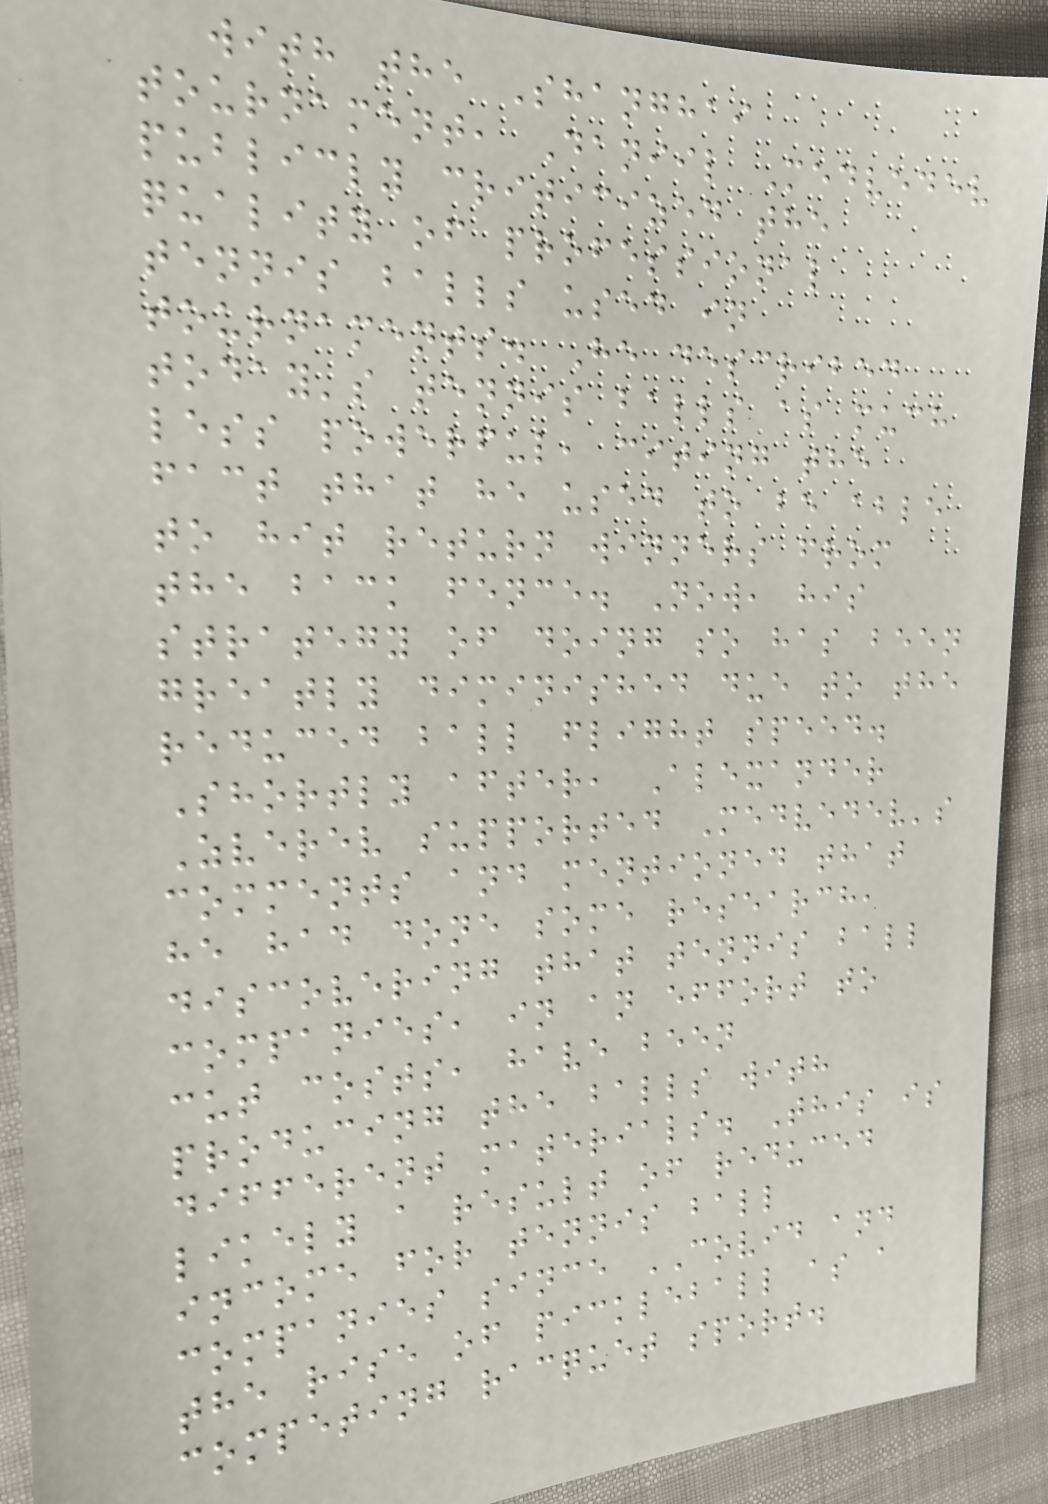with the Shanghai
tournament, Daniil Medvedev
publicly criticized the
quality of professional
tennis balls used in
tournaments. He described
today's tennis balls as much
less powerful, citing the
fact that he used to be able
to hit return winners from
the back fence. Now, his
strategy of doing so has been
greatly diminished due to the
reduced ball flight speed.
Shortly after, Alexander
Zverev supported Medvedev's
comments and mentioned that
he had done some research,
discovering that tennis ball
companies, in an effort to
cut costs, have been
producing the balls with
different materials. This is
likely a result of reduced
income for tennis ball
companies since COVID and
the rise of pickleball as a
competing racquet sport.
